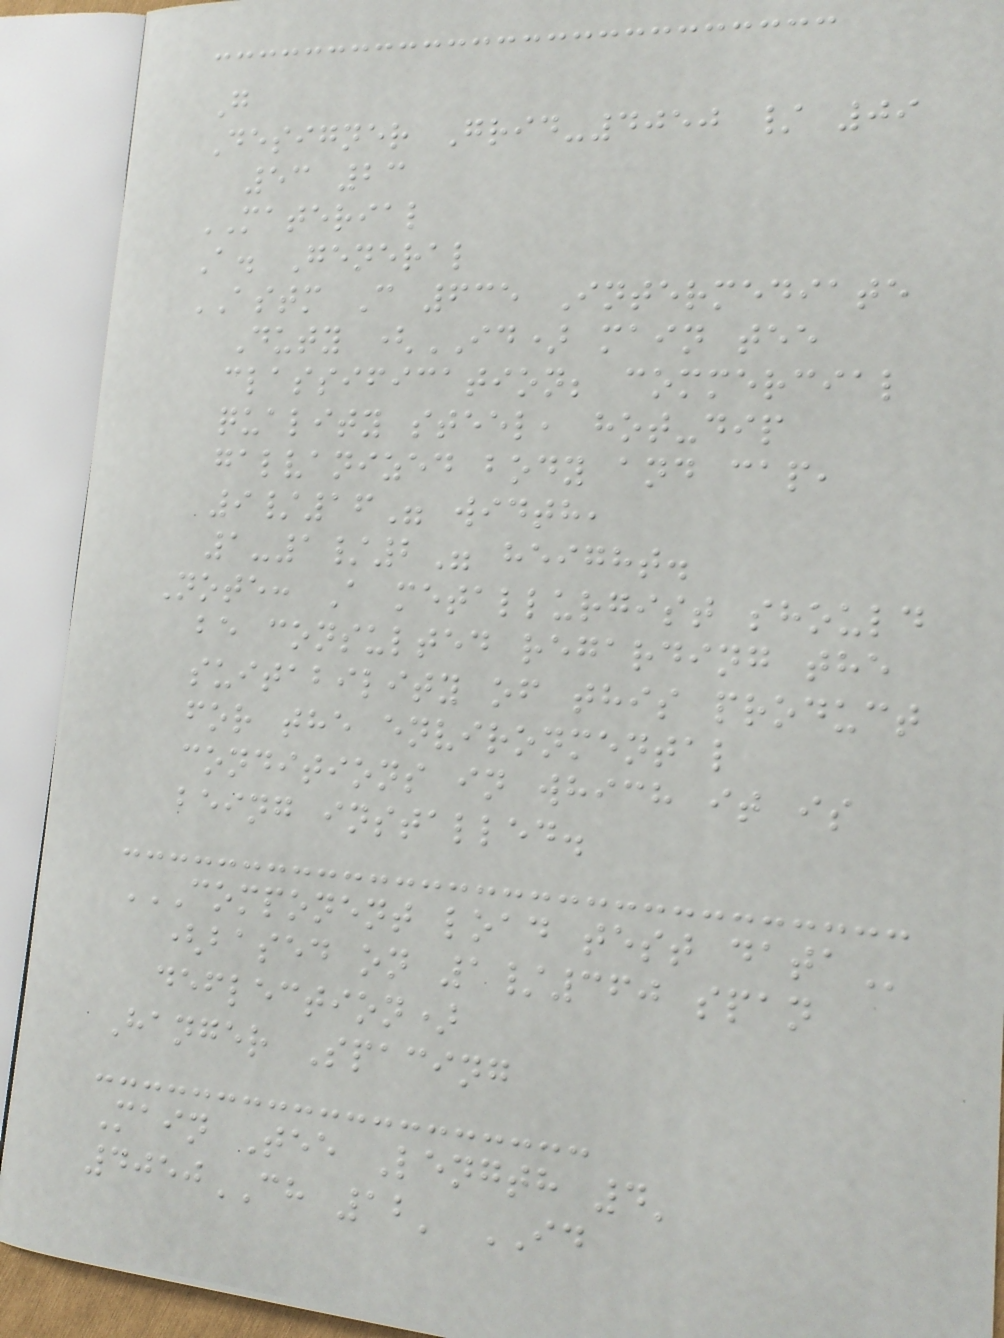G
Designer Grid-4050 / 09
53 23
MATERIAL
A. General
ASTM C 635 Intermediate
Duty (ID) main tee
classification; commercial
quality steel, hot-dip
galvanized body and cap,
9/16" width,
1-1/2" height.
Note: A metallurgist should
be consulted regarding the
suitability of this product
for the environmental
conditions in which it is
being installed.
COMPONENT LOAD TEST DATA
(based on 1/360 span
deflection)
Hanger Spacing
Main Tee Length 4'
4050CH 12' ID
